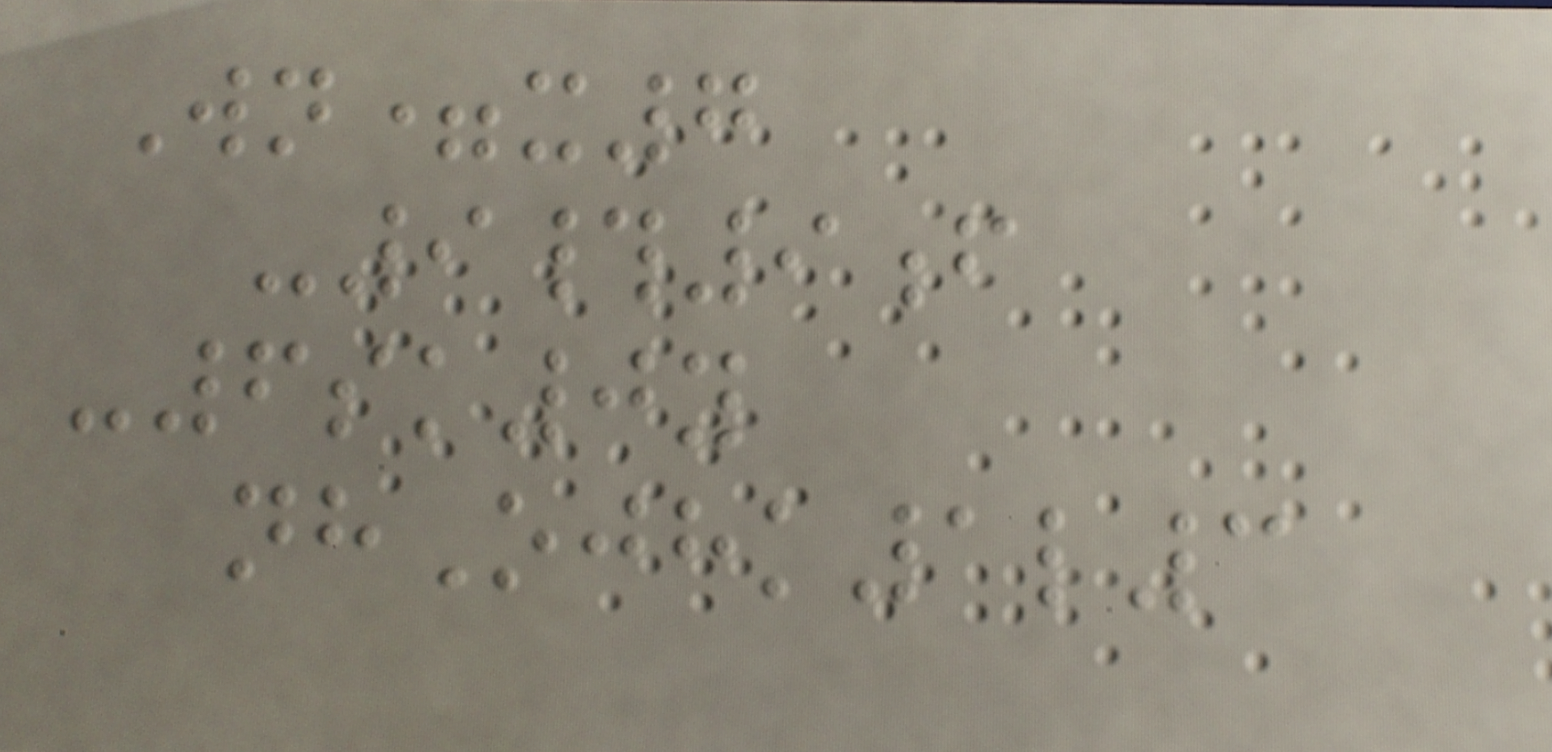Wn=x7
-9#9f
-6sk0y
nhOjhk1l3
